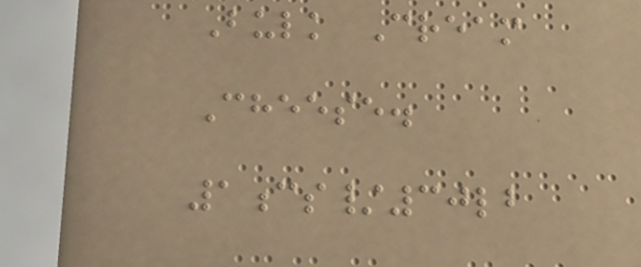Bulk Cream
Cheese.
1cs/30lb
